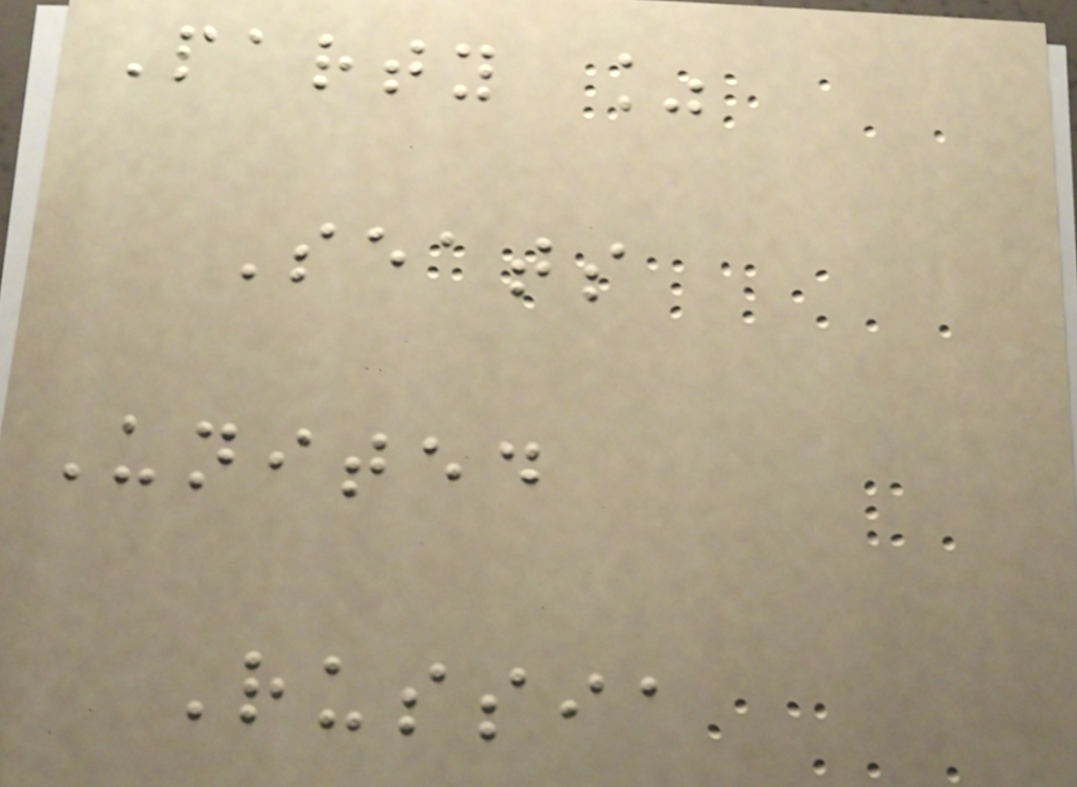Party %
Seats
United
Russia
